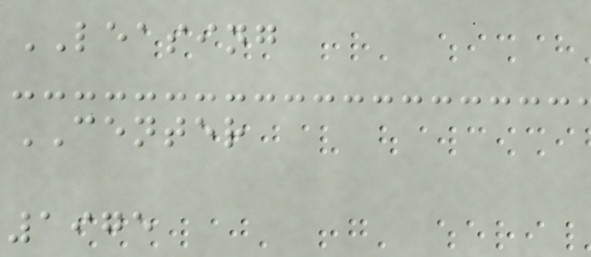LEASING
CENTER
1975
